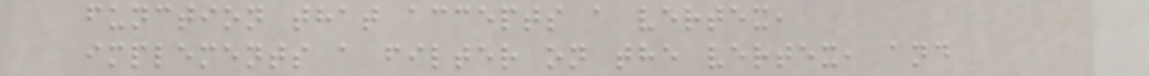function that accepts a vertex,
implements a filter on the vertex, and
